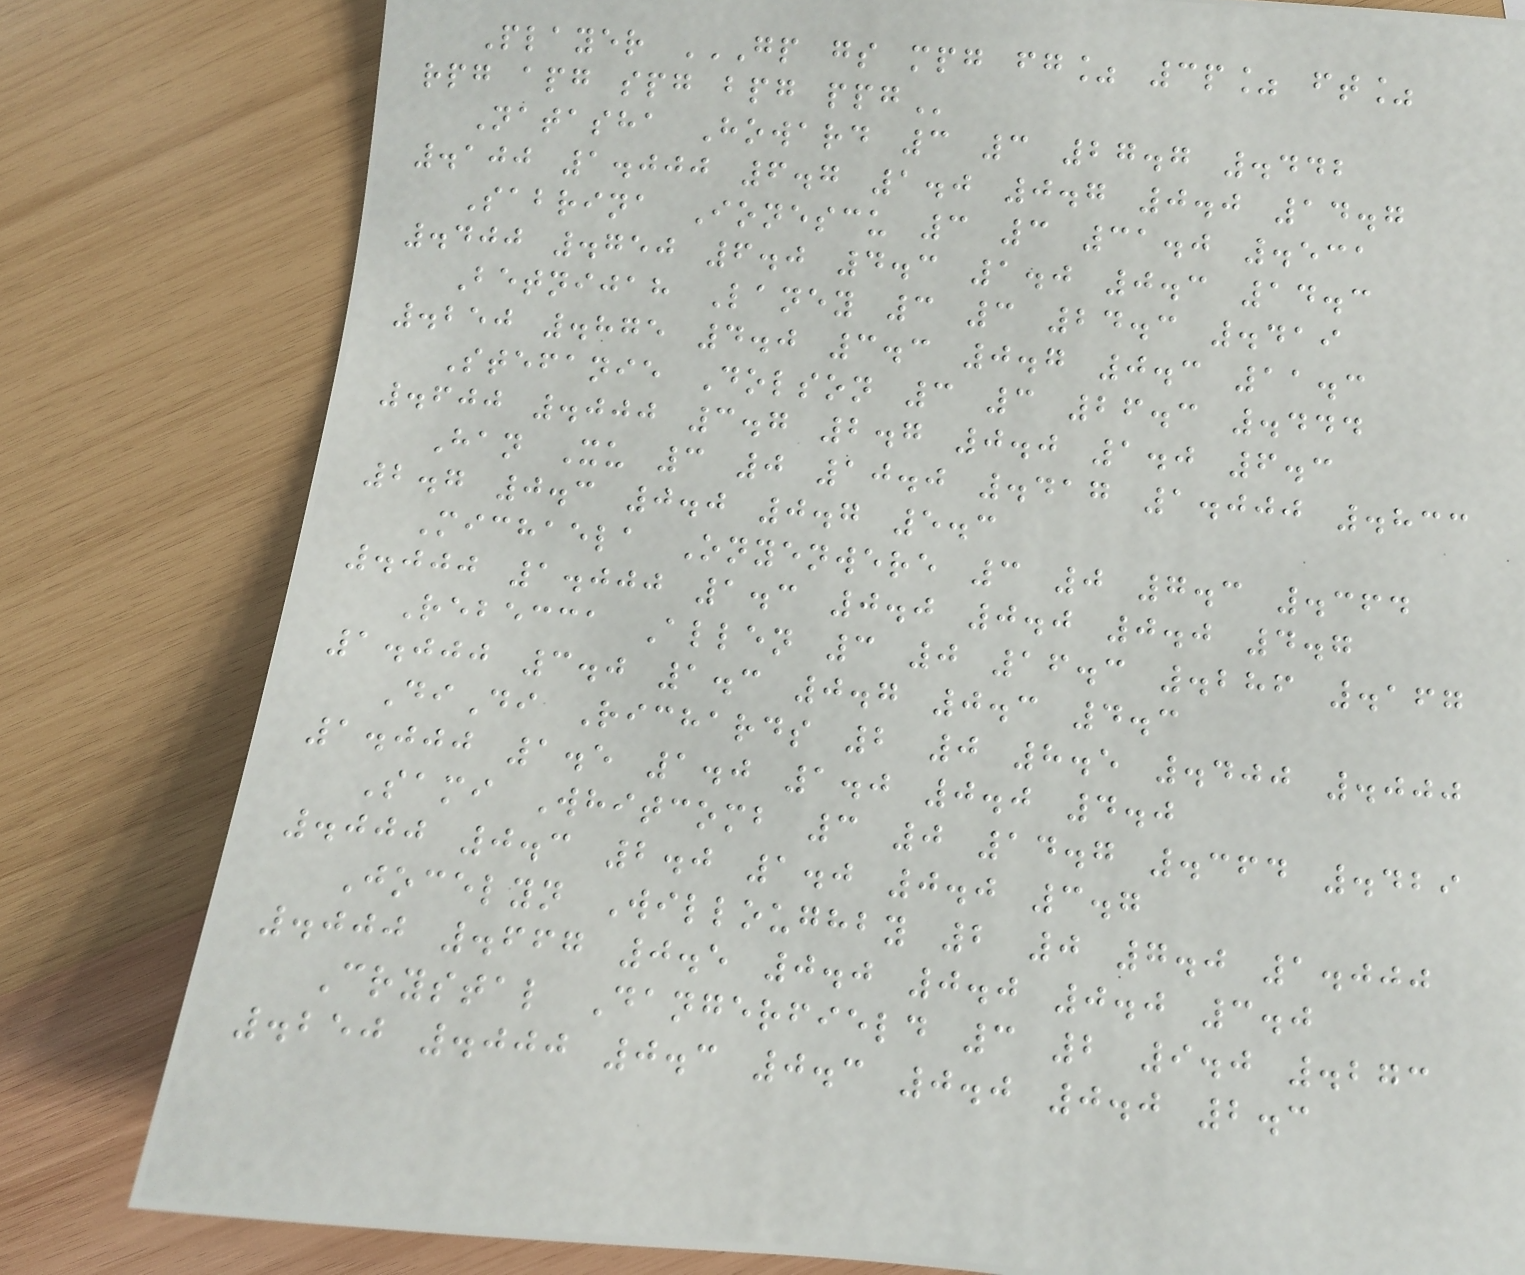Player GP GS MPG FG% 3P% FT%
RPG APG SPG BPG PPG
Natasha Howard 3 3 27.7 .442
.100 1.000 6.7 1.0 0.7 0.0 14.7
Sabrina Ionescu 3 3 31.0 .531
.400 .750 6.0 4.3 1.0 0.3 14.3
Betnijah Laney 3 3 24.3 .419
.250 .875 4.0 3.3 0.7 0.3 11.3
Stefanie Dolson 3 3 26.3 .444
.600 .000 3.7 2.7 0.0 1.0 6.3
Han Xu 3 0 10.0 .417 1.000 .833
2.7 0.3 0.0 0.7 5.3
Michaela Onyenwere 3 0 7.3 .364
.000 1.000 1.3 0.0 0.0 0.0 4.7
Rebecca Allen 3 0 16.3 .286 .167
1.000 3.0 1.3 0.7 0.3 4.3
DiDi Richards 2 0 8.5 .400 .000
1.000 1.5 1.0 1.0 0.0 4.0
Sami Whitcomb 3 0 14.7 .364 .429
.000 0.3 2.0 1.0 0.0 3.7
Jocelyn Willoughby 2 0 7.0 1.000
.000 .667 0.5 0.0 0.0 0.0 3.0
Crystal Dangerfield 3 2 9.0 .273
.250 .000 0.3 0.3 0.0 0.0 2.3
